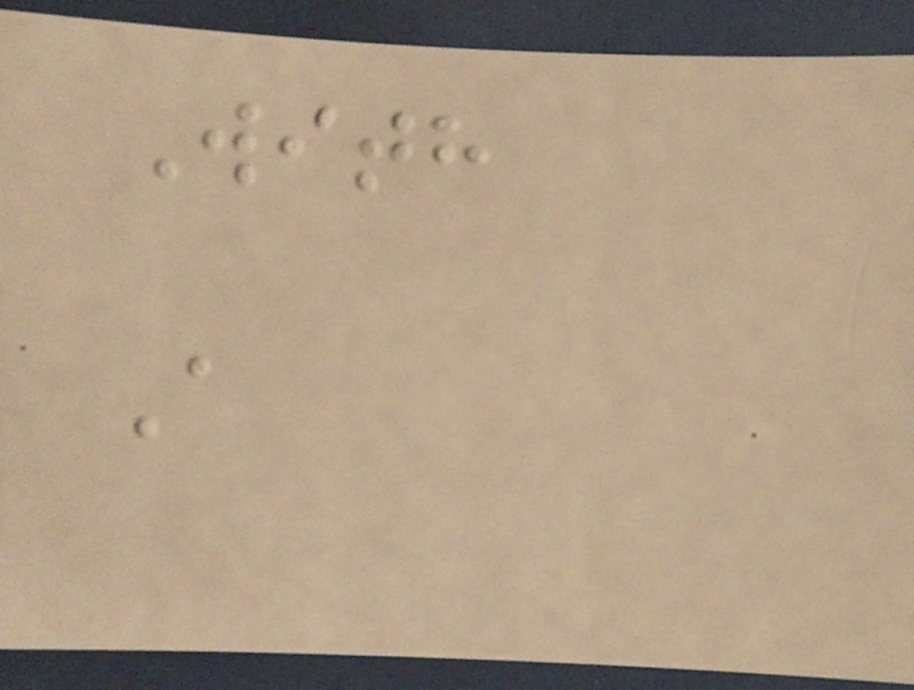With
A
